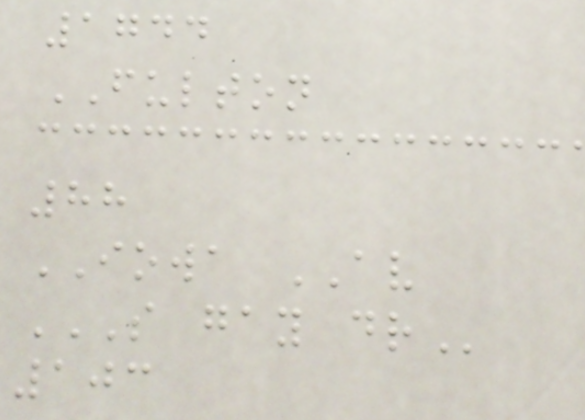1744
FULTON
88
IOWA AV
S GAY DR
103
